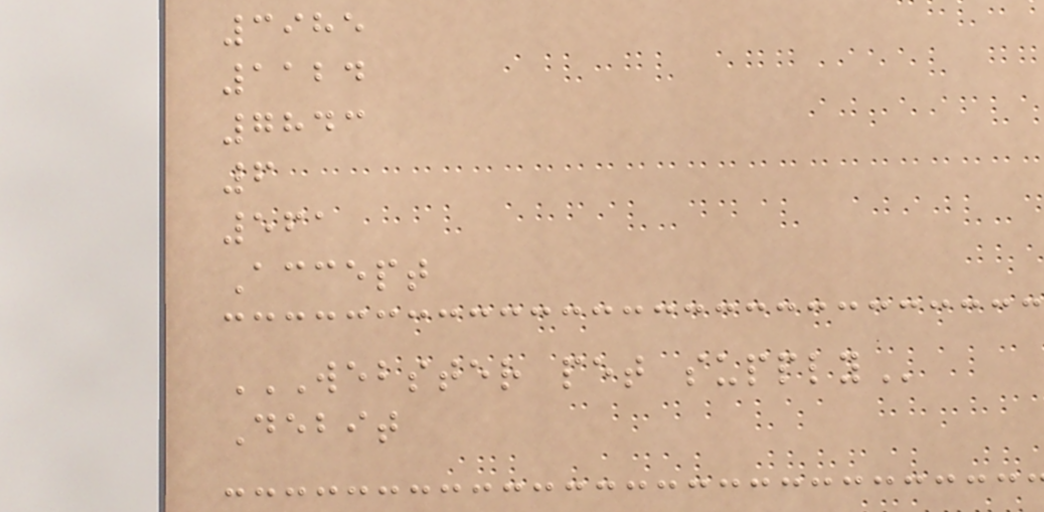3985
1124
7843
6
561
Accept
WEBSTER PET SUPPLY
Debit
